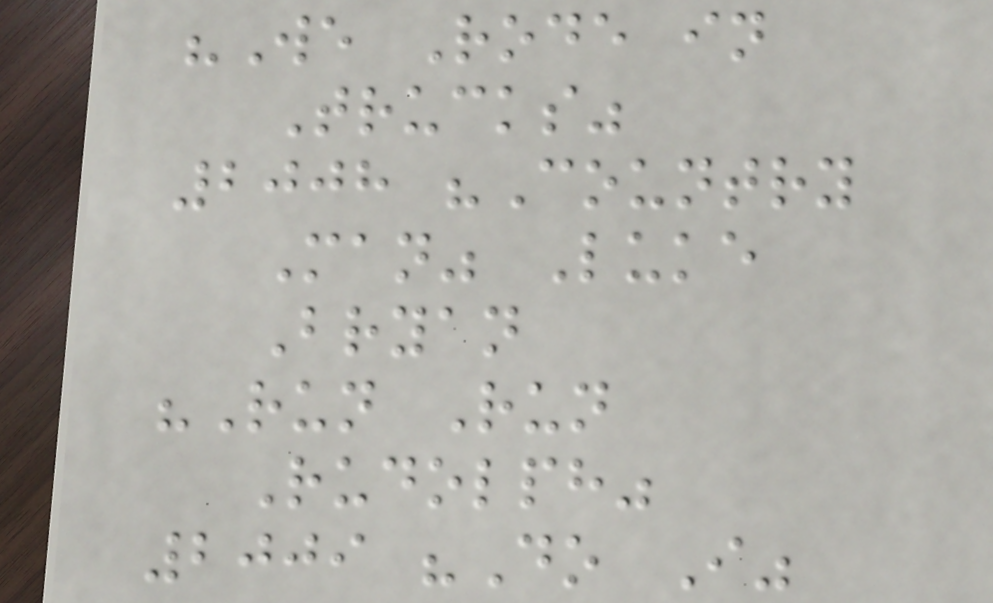"We Rode in
Trucks"
2008 "Country
Man" Luke
Bryan
"Run Run
Rudolph"
2009 "Do I"
